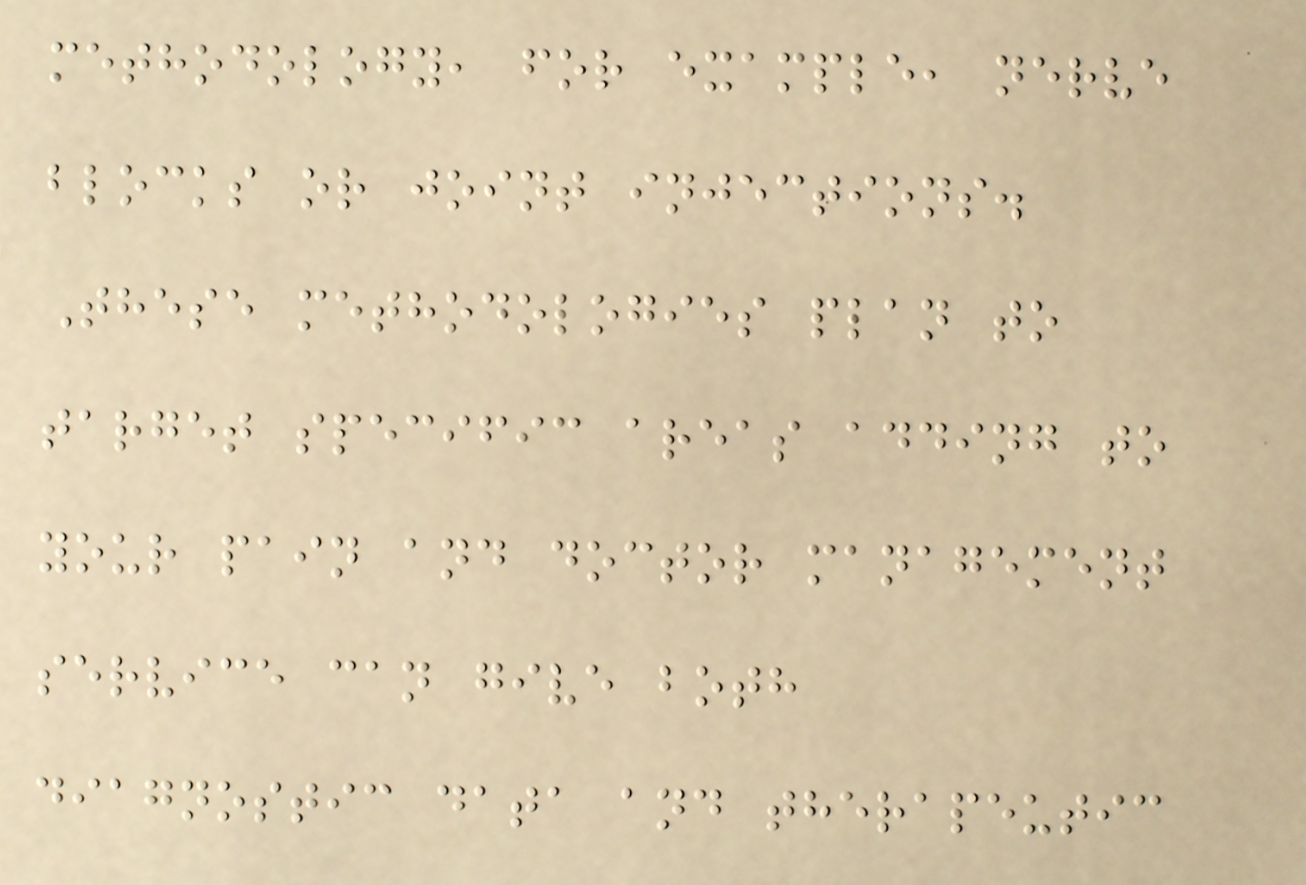methodology, for example, nerve
blocks or joint injections.
These methodologies plan to
target specific areas adding to
your pain and doctor management
service can give both
diagnostic data and therapeutic
